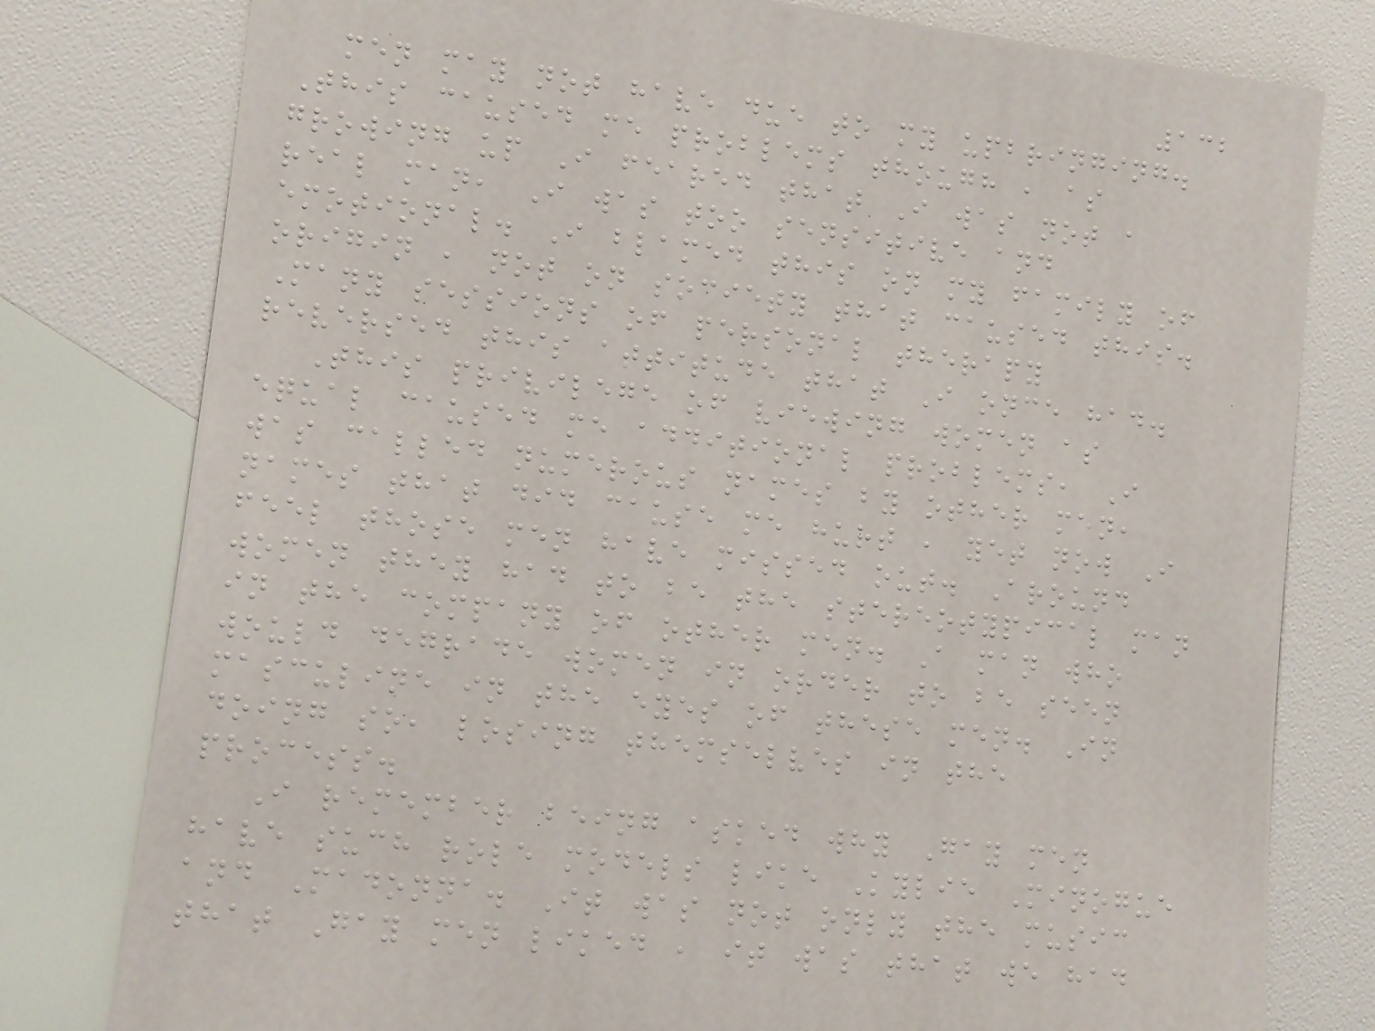132
men may not have due to my upbringing.
This caused me problems though , as
growing up I feared that I was not a
real man, I was too sensitive and
emotional. I blamed this on my family of
origin , not on society that caused this.
Many sessions of personal therapy
reversed this attitude that I once had.
This privilege of viewing women as
equal caused me additional problems, I
was called numerous names by other men,
names that did cause me hurt , yet now I
feel those men have missed out. Around
women they had to be the stereotypical man
in the company of other men. A man who
would degrade women in order to be seen
masculine in the eyes of these men. In
doing so, losing themselves in the
process.
I remember being asked why Gay men
have such role models like Kylie Minogue
and Madonna. It was not only the music
that Gay men liked , it was that we had
